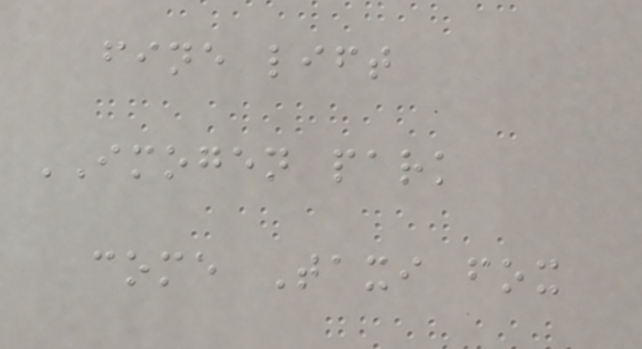fine lift
IMOGEN park
come Taxi fox
